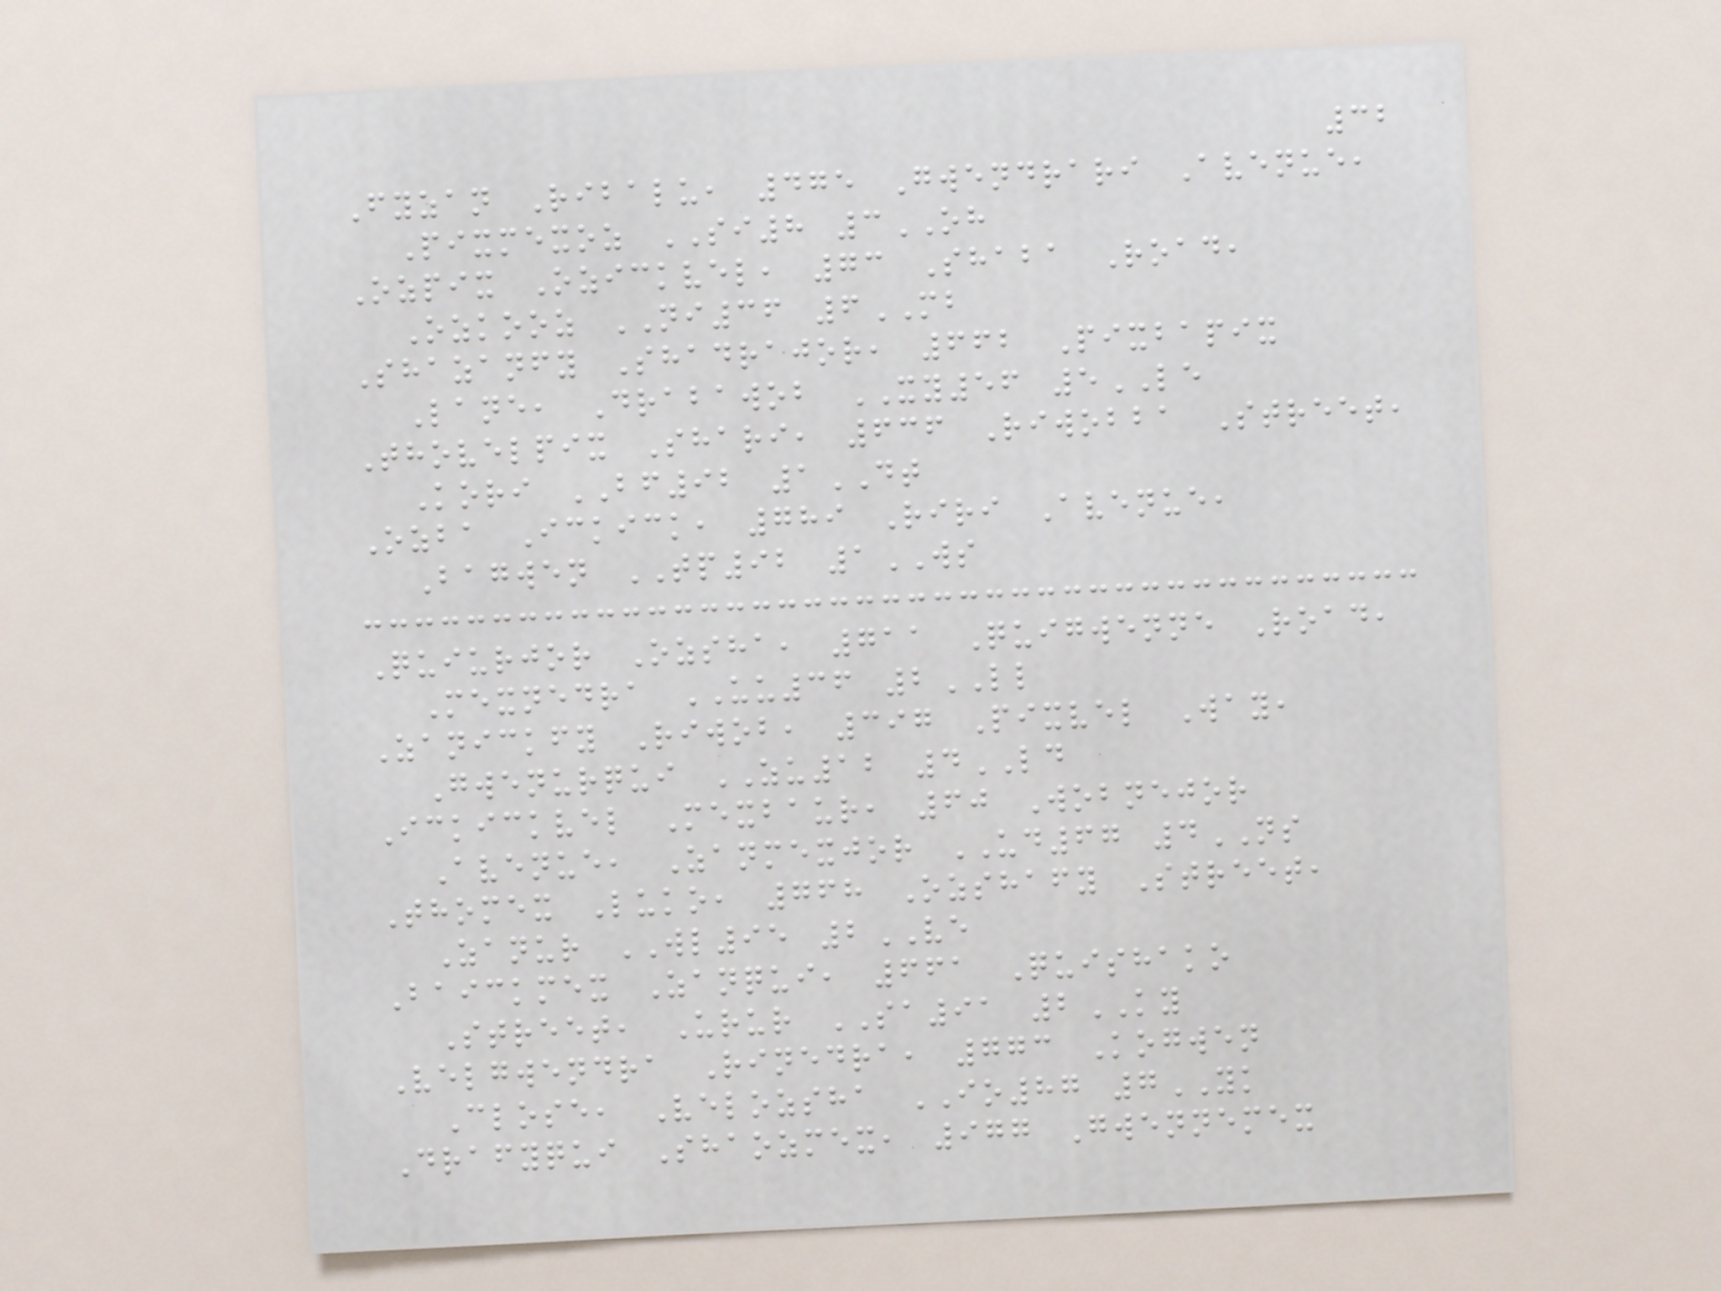32
Fyzan Ribalu, 475 Gwendrari Avenue,
Pixmexoz SI8 3OH
Ozpix Ozickvel, 73 Shaba Road,
Ozkooz NI36 6MB
Shazanfy Shadrajor, 662 Pixbapix
Lane, Drabawob XY56 5LE
Thovelpix Shari, 636 Riwobba Street,
Kori BF92 1DT
Ozba Ickick, 789 Riri Avenue,
Bagwen TP92 1WS
Quiurjor Ozsha, 711 Quigwenne Road,
Mexnedra UU36 2LL
Zanickfy Riwob, 397 Pixvel Way,
Gwenurqui ZU12 4LD
Ickickvel Mexbaur, 60 Wobnejor
Avenue, Zanmexjor UD67 4NS
Thomex Luko, 768 Ozshafy Street,
Zanur WL95 2VE
Baickmex Zanqui, 661 Quishako
Street, Urur SA91 2KY
Velgwendra Rinedra, 773 Kogwen
Close, Velozsha IO87 7YK
Drafyqui Shaozmex, 977 Gwennemex
